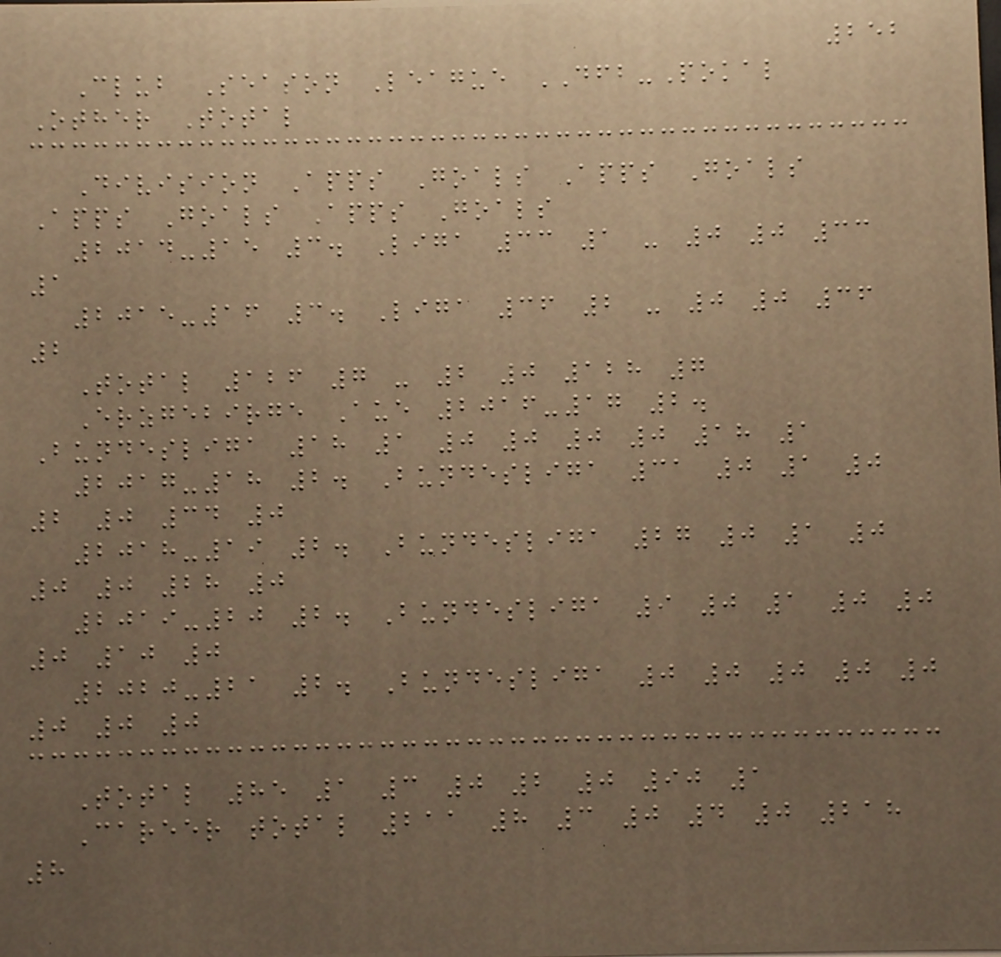252
Club Season League DFB-Pokal
Other Total
Division Apps Goals Apps Goals
Apps Goals Apps Goals
2014-15 3. Liga 33 1 - 0 0 33
1
2015-16 3. Liga 36 2 - 0 0 36
2
Total 126 7 - 2 0 128 7
Erzgebirge Aue 2016-17 2.
Bundesliga 18 1 0 0 0 0 18 1
2017-18 2. Bundesliga 31 0 1 0
2 0 34 0
2018-19 2. Bundesliga 27 0 1 0
0 0 28 0
2019-20 2. Bundesliga 9 0 1 0 0
0 10 0
2020-21 2. Bundesliga 0 0 0 0 0
0 0 0
Total 85 1 3 0 2 0 90 1
Career total 211 8 3 0 4 0 218
8
